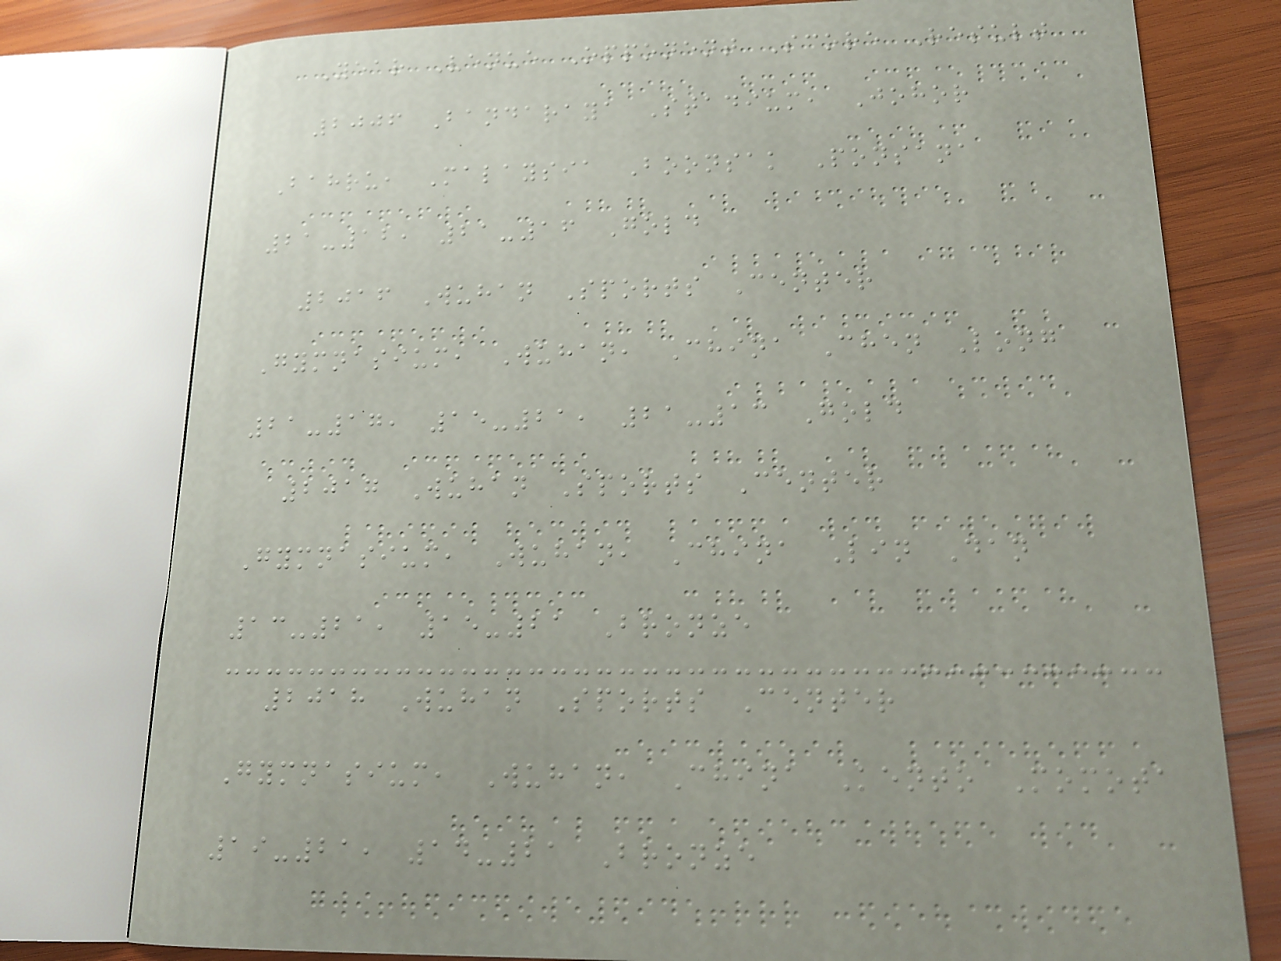Year Venue Opponent Score Result
2006 Bandaraya Stadium, Johor
Bahru, Malaysia Boonsak Ponsana
21-12, 21-16 Gold
2016 Wuhan Sports Center
Gymnasium, Wuhan, China Chen Long
21-17, 15-21, 21-13 Gold
2017 Wuhan Sports Center
Gymnasium, Wuhan, China Lin Dan
13-21, 15-21 Bronze
2018 Wuhan Sports Center
Gymnasium, Wuhan, China Kento Momota
19-21, 14-21 Bronze
